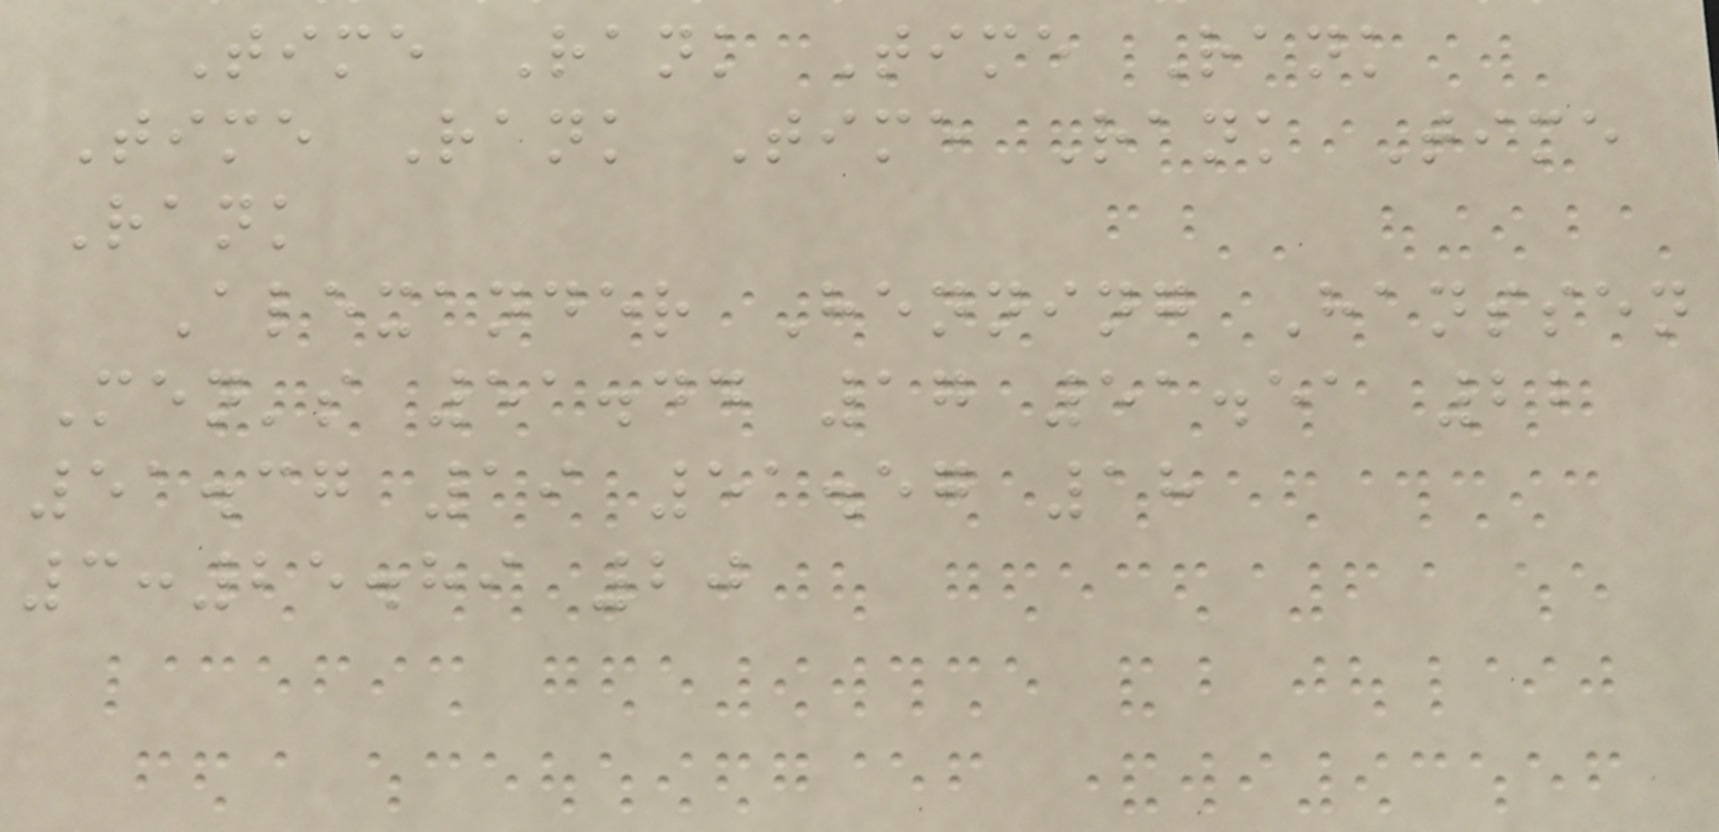Time Rank Time Rank
Time Rank Time Rank Time
Rank
Alexander Henning Hanssen
Men's 51.44 17 51.51 22
51.37 19 51.57 18
3:25.89 20
